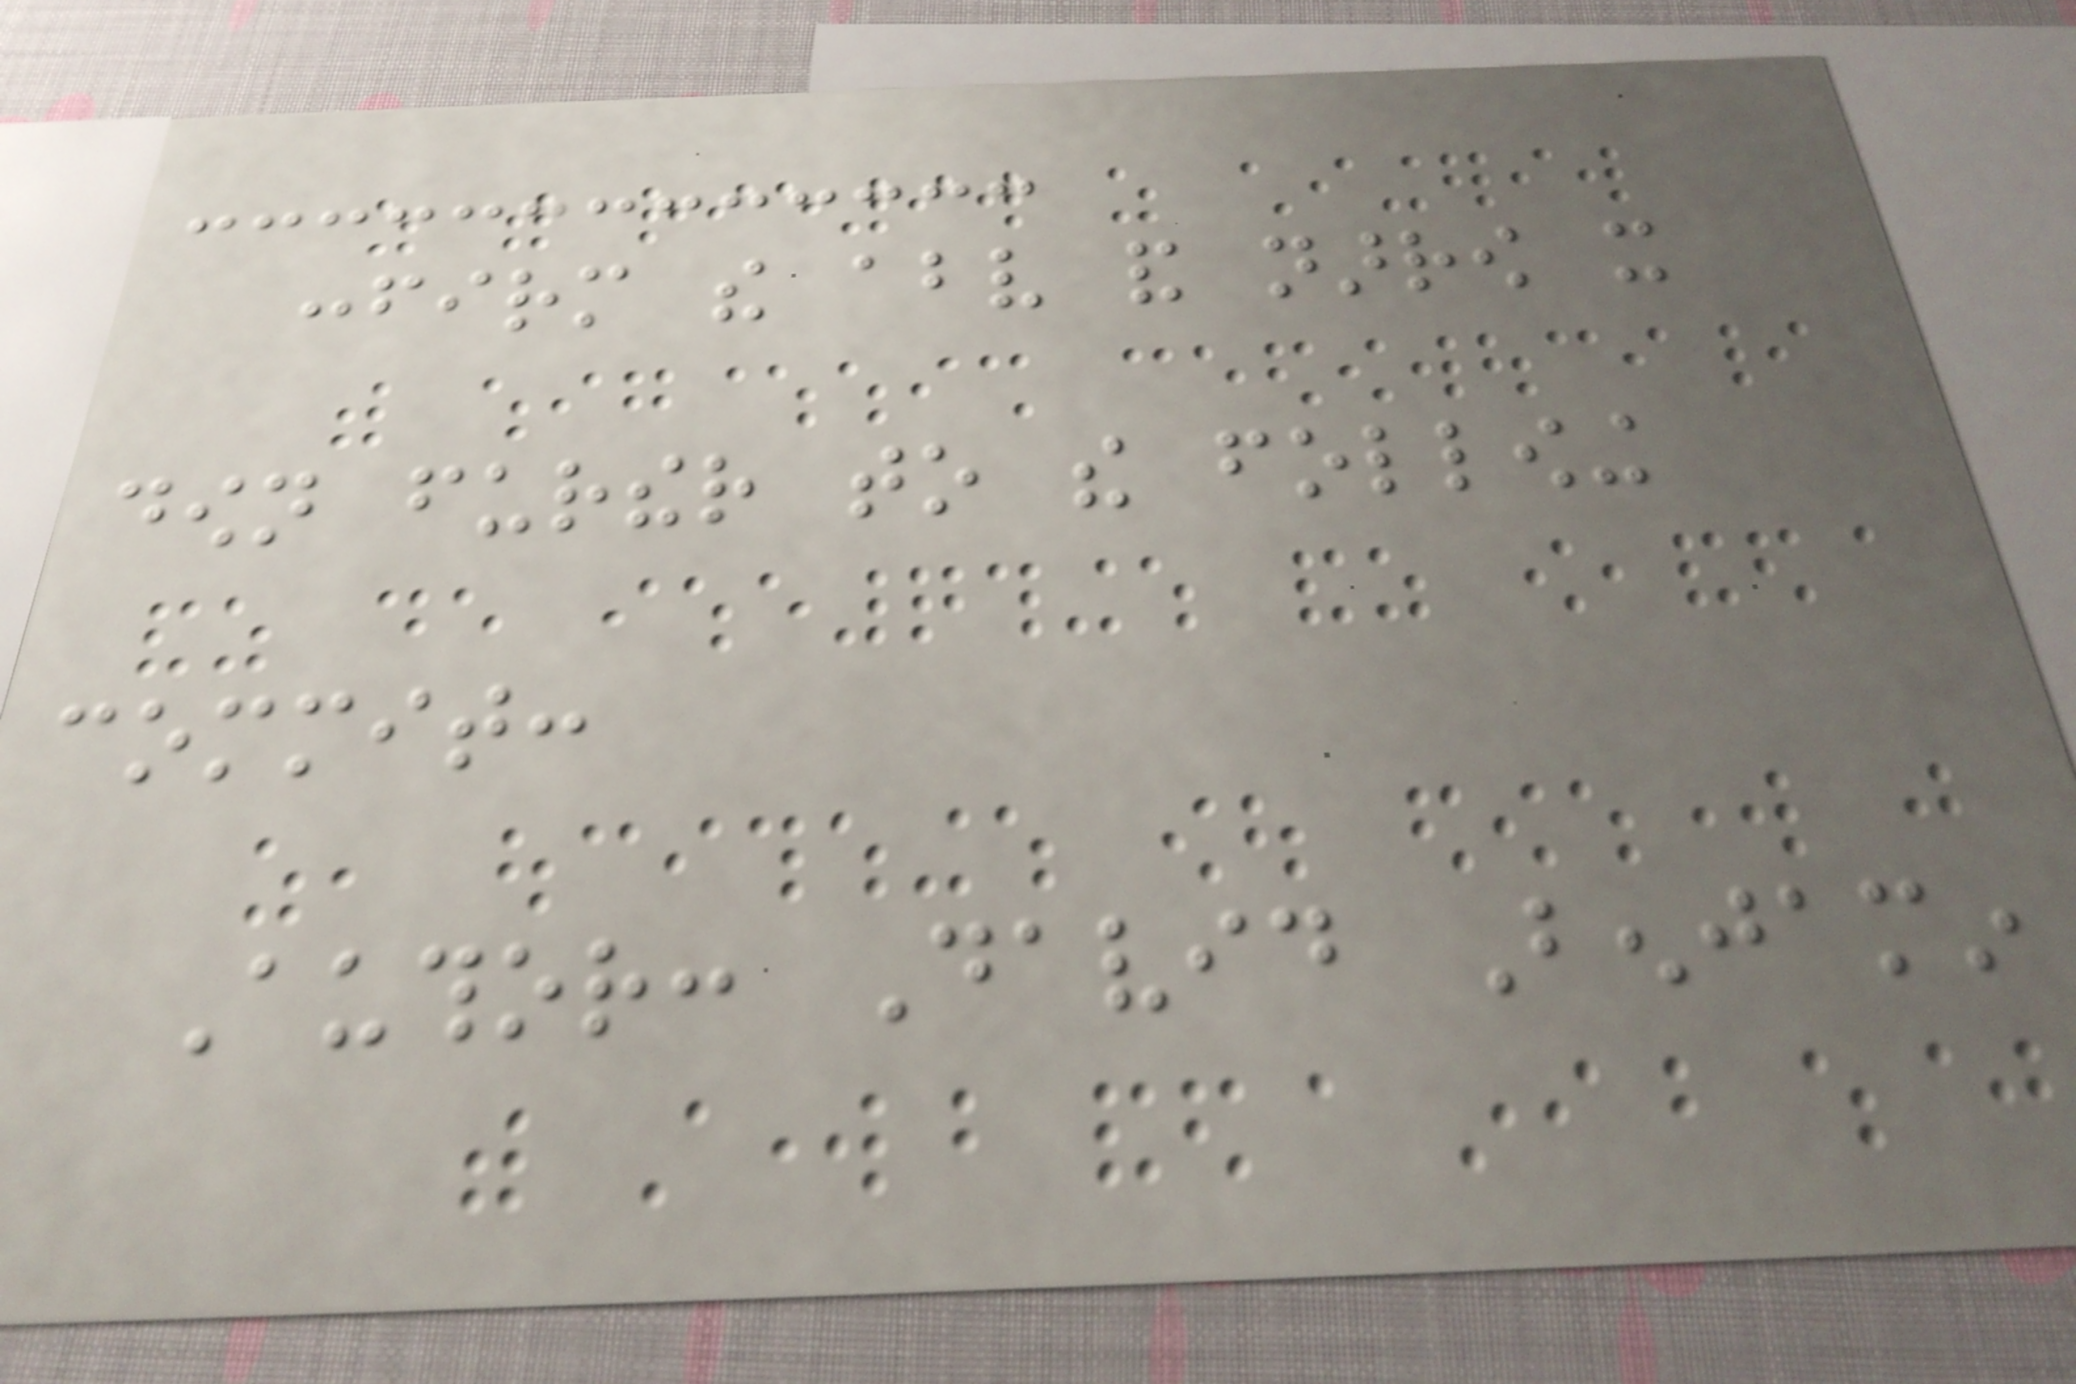confirm the above and narrow it
down further to the following
commit:
Author: David Benjamin
